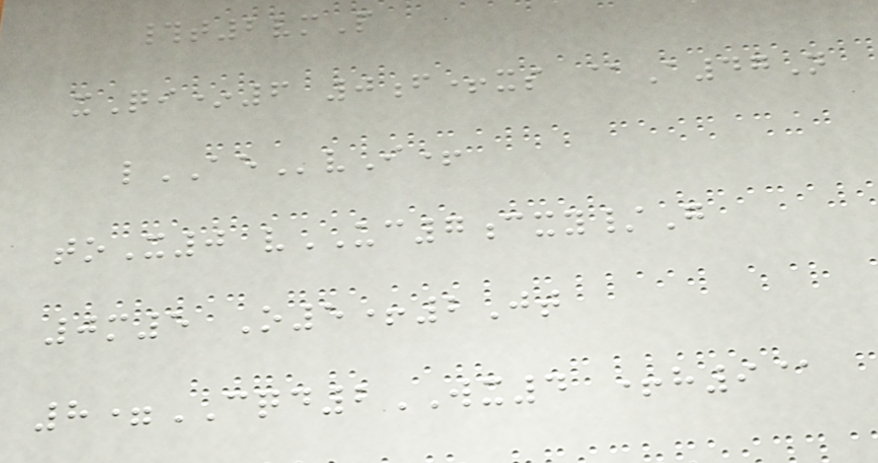#t2vmP
xQi*6 0f+xs @A47N
lAEvI+
toX0 vUC7cxy/G
0m5 O5+2Jt
8=CQD2WX4 +h9@
